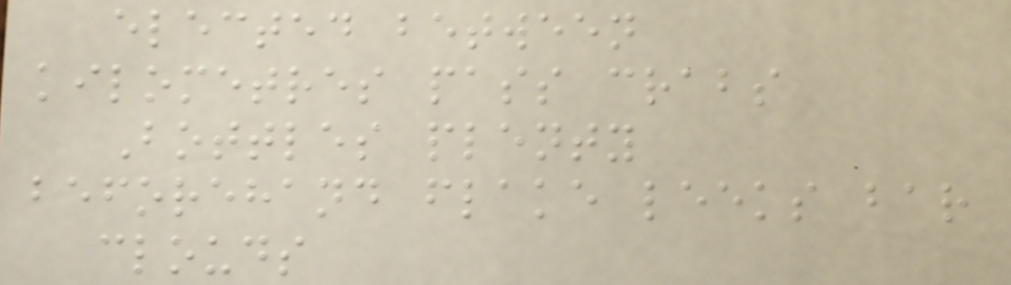elected between
kilometres pass crabs
Bottles plenty
beforehand flake leeks bar
clouds
